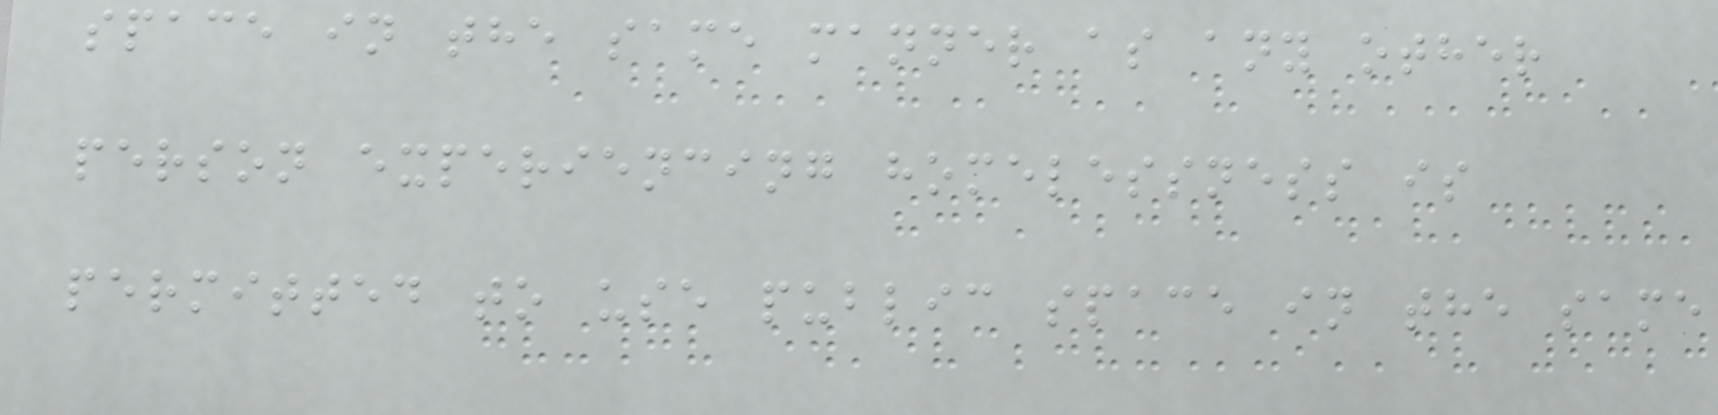space in the same manner as any other
person experiencing homelessness is
permitted to use public space in the same
